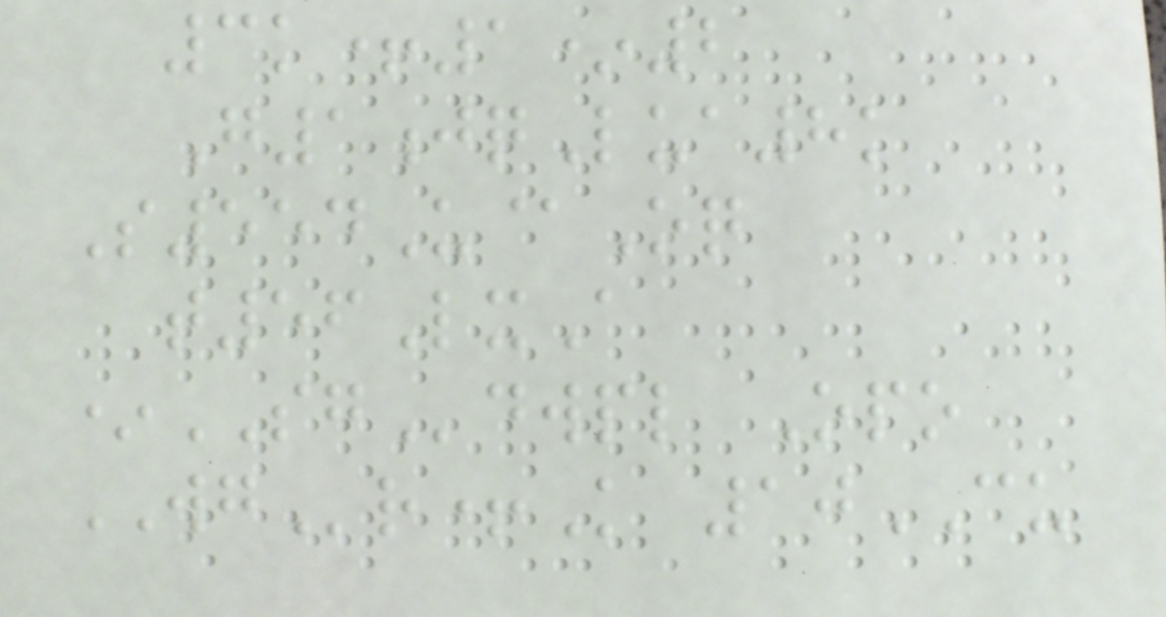3k+1*2
G1jqLua8k
S554U@Oq
t56LxA
*SGdwpl Opo
WGr+K 10CU
